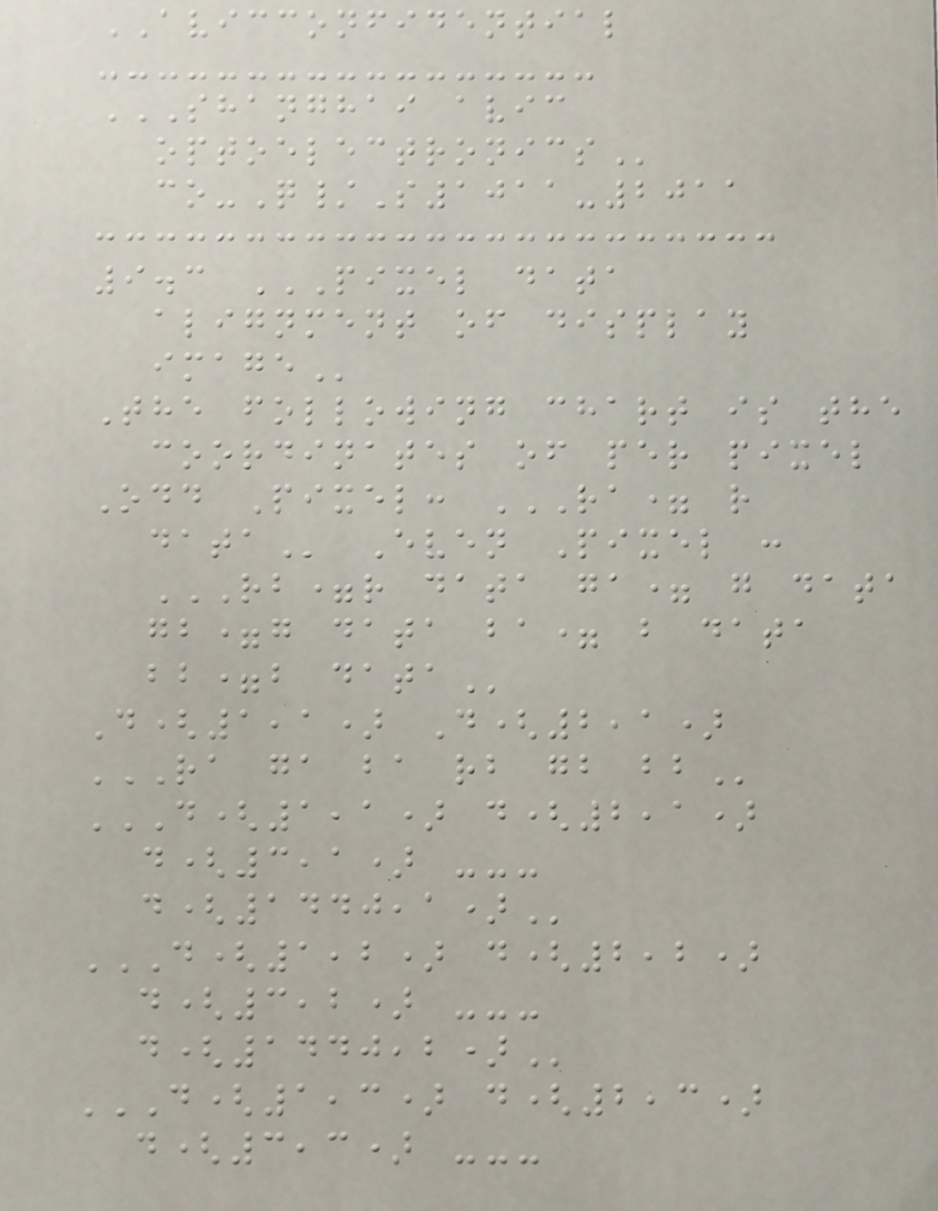AVICCONFIDENTIAL
SHANGHAI AVIC
OPTOELECTRONICS
co-Q/S1011-2011
9.3 PIXEL DATA
ALIGNMENT OF DISPLAY
IMAGE
The following chart is the
coordinates of per pixel
Odd Pixel: RA= R
DATA Even Pixel :
RB=R DATA GA= G DATA
GB=G DATA BA= B DATA
BB=B DATA
D(1,1) D(2,1)
RA GA BA RB GB BB
D(1,1) D(2,1)
D(3,1) ---
D(1440,1)
D(1,2) D(2,2)
D(3,2) ---
D(1440,2)
D(1,3) D(2,3)
D(3,3) ---
